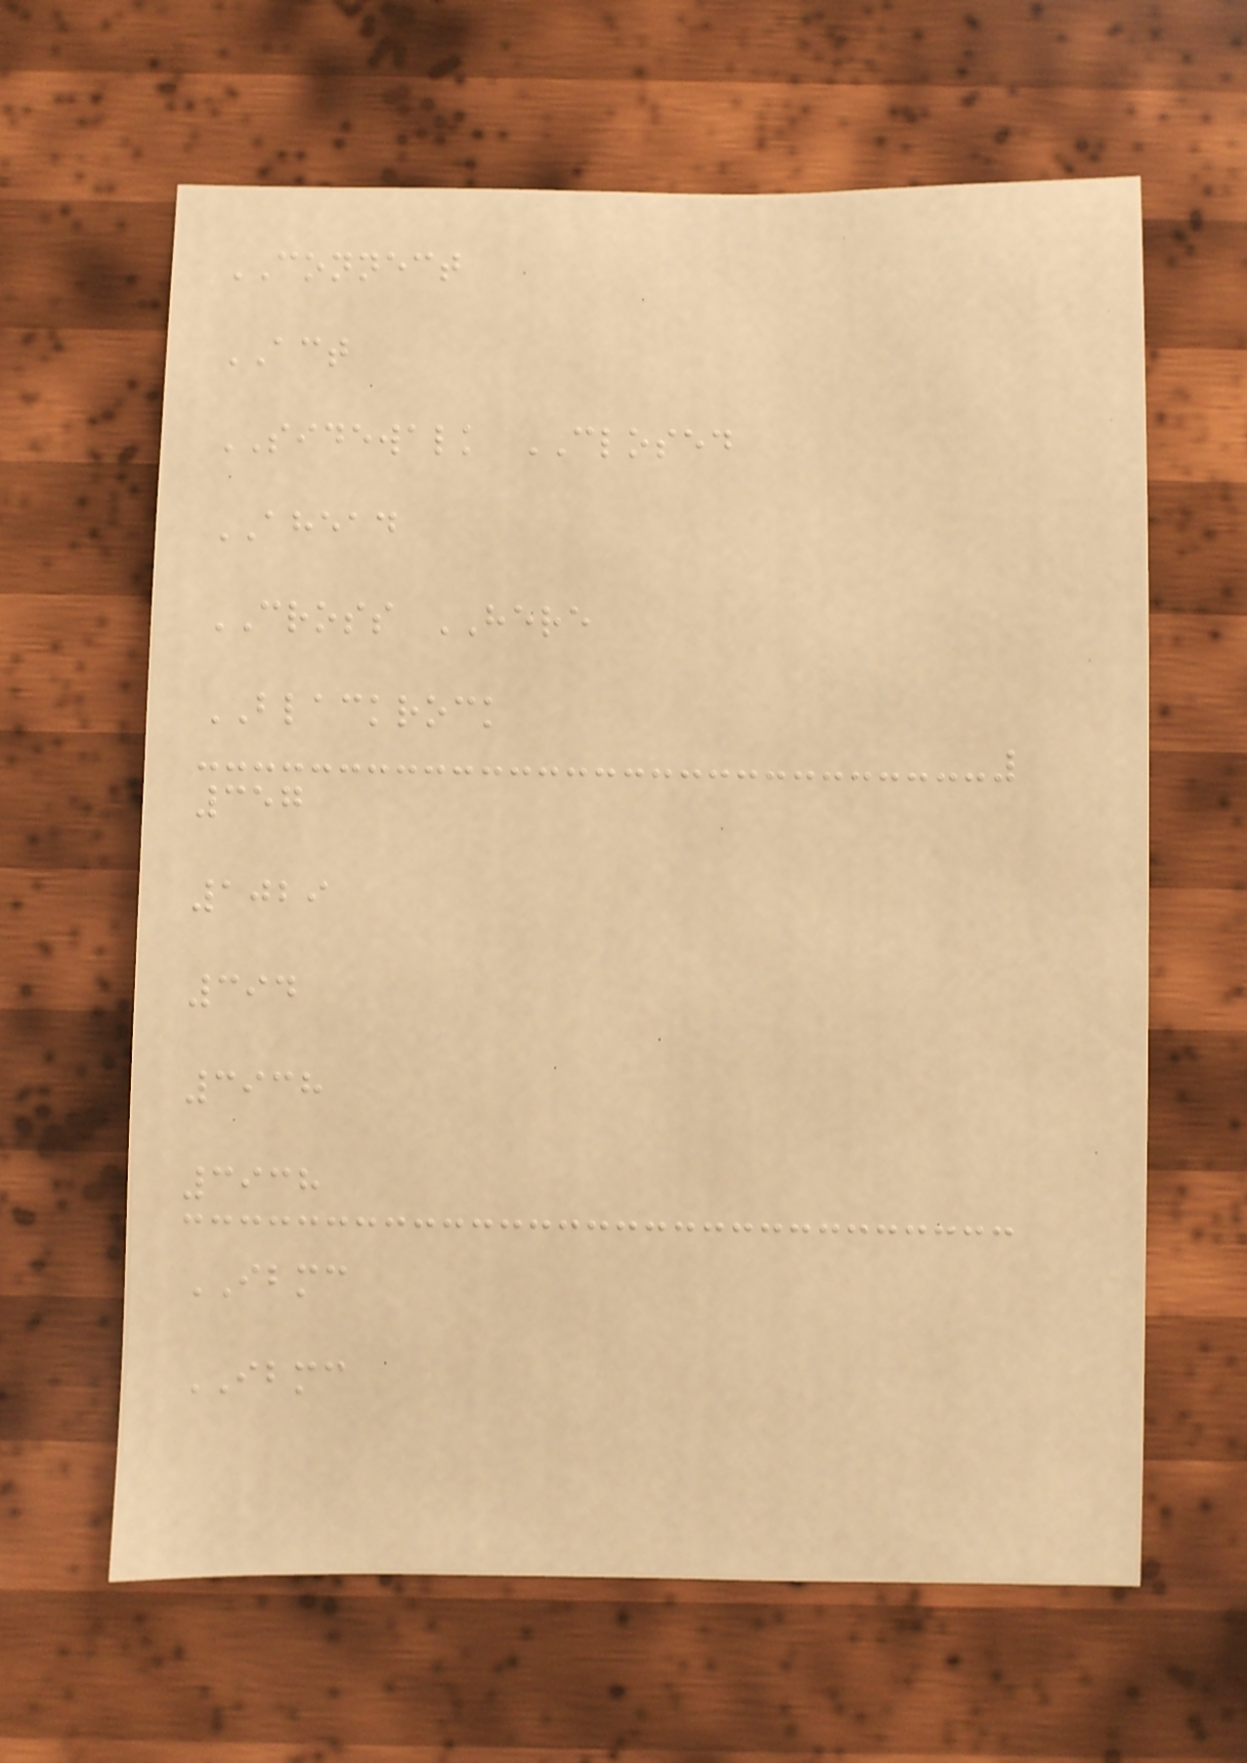CONNECT
ACT
SIDEWALK CLOSED
AHEAD
CROSS HERE
BLACKROCK
357
1029
394
3938
3938
IBMC
IBMC
